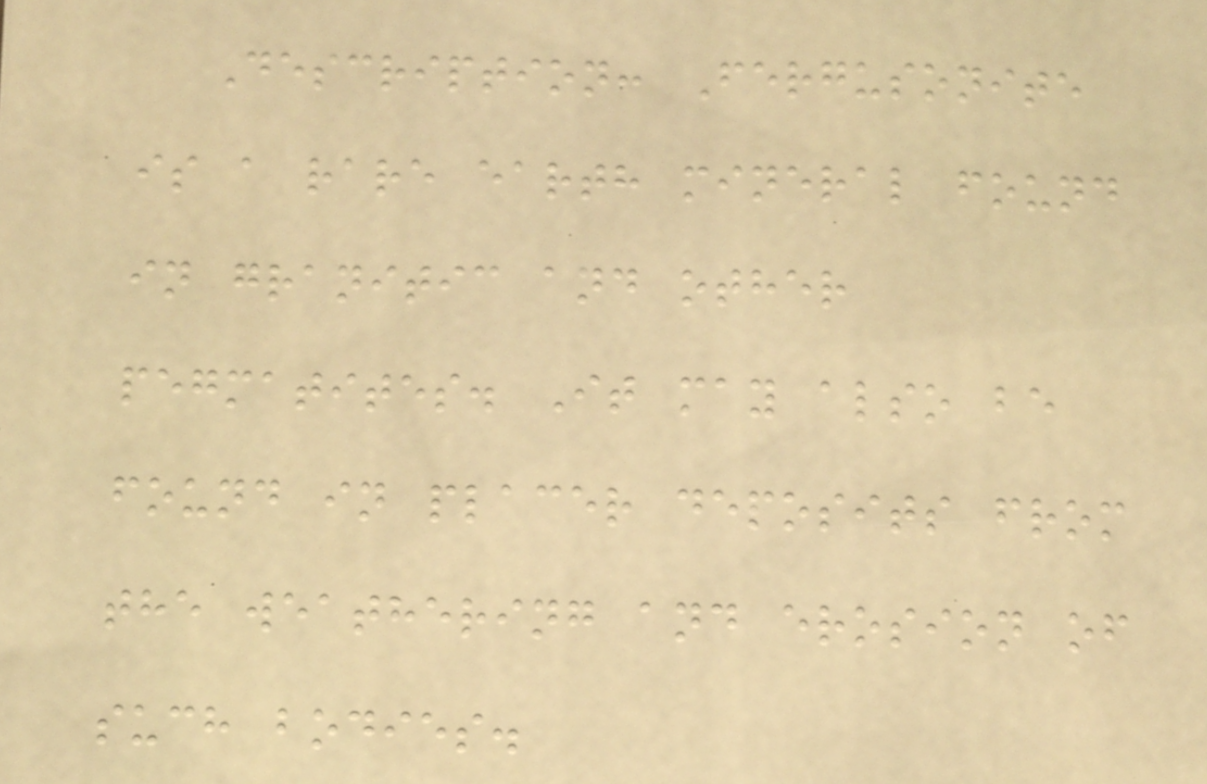Description: Fergusonite
is a rare earth mineral found
in granitic and other
pegmatites. It may also be
found in placer deposits from
the weathering and erosion of
such bodies.
